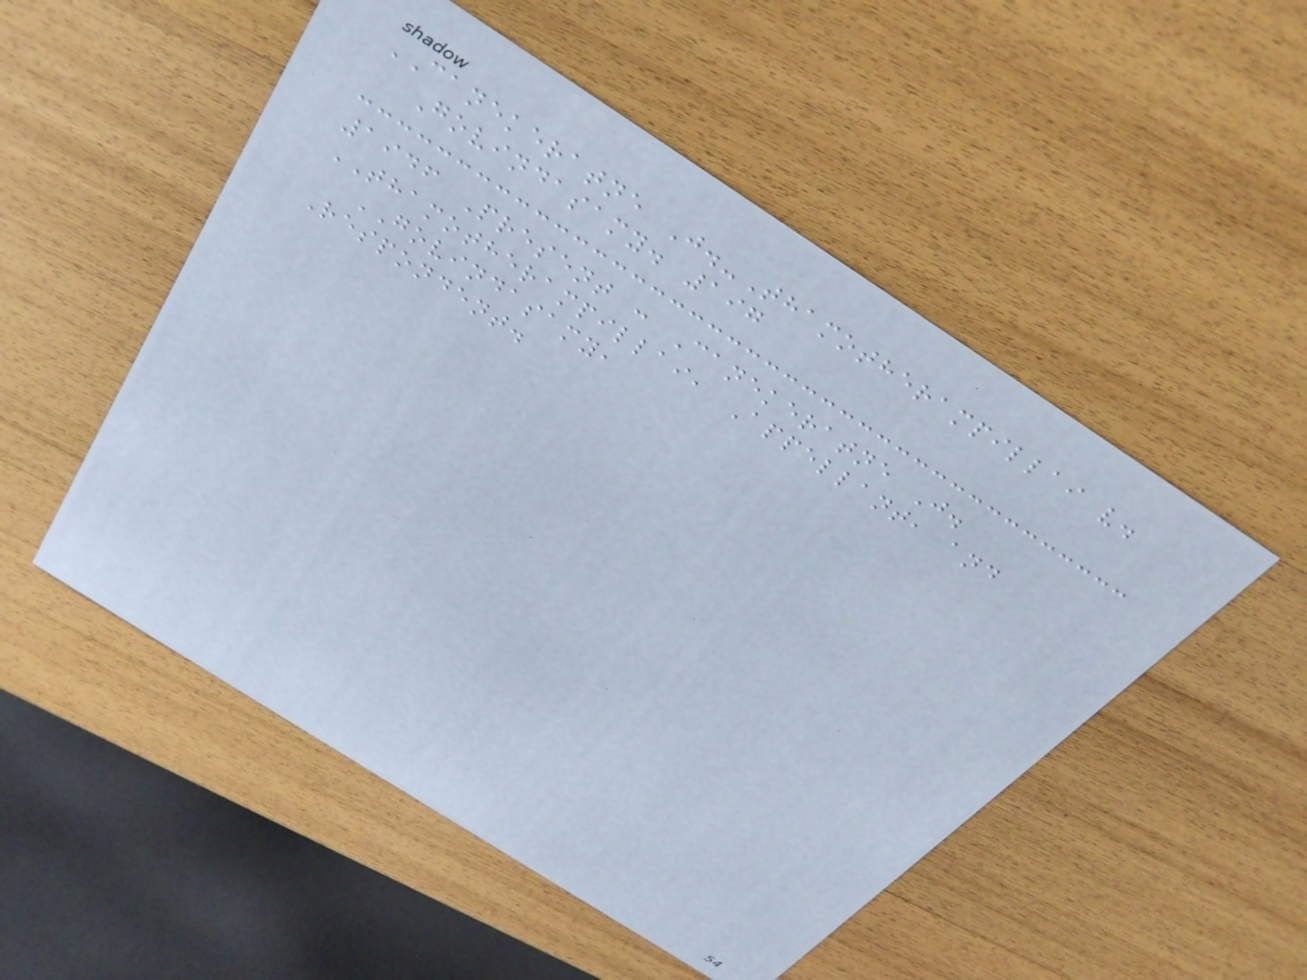CANEKERATNE J.-Thamotherampillai v.
Govindasamy. 197
1946 Present : Canekeratne J.
THAMOTHERAMPILLAI, Appellant, and
GOVINDASAMY,
Respondent.
